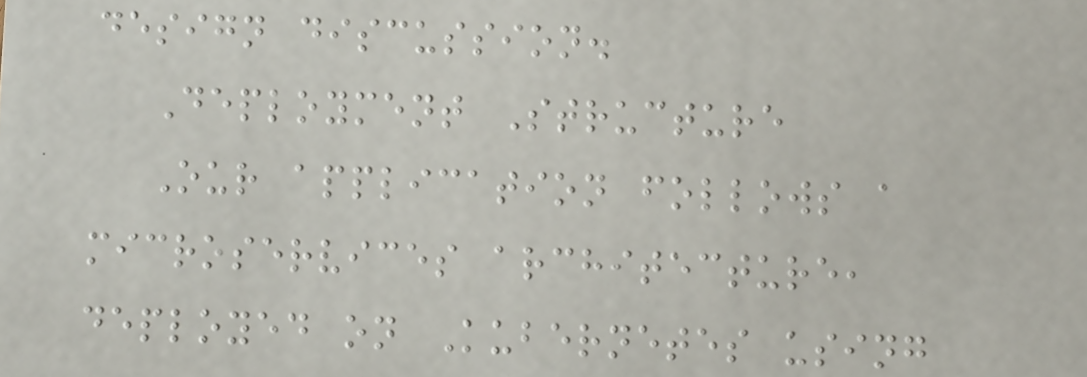design discussion.
Deployment Structure
Our application follows a
microservices architecture,
deployed on Kubernetes using
